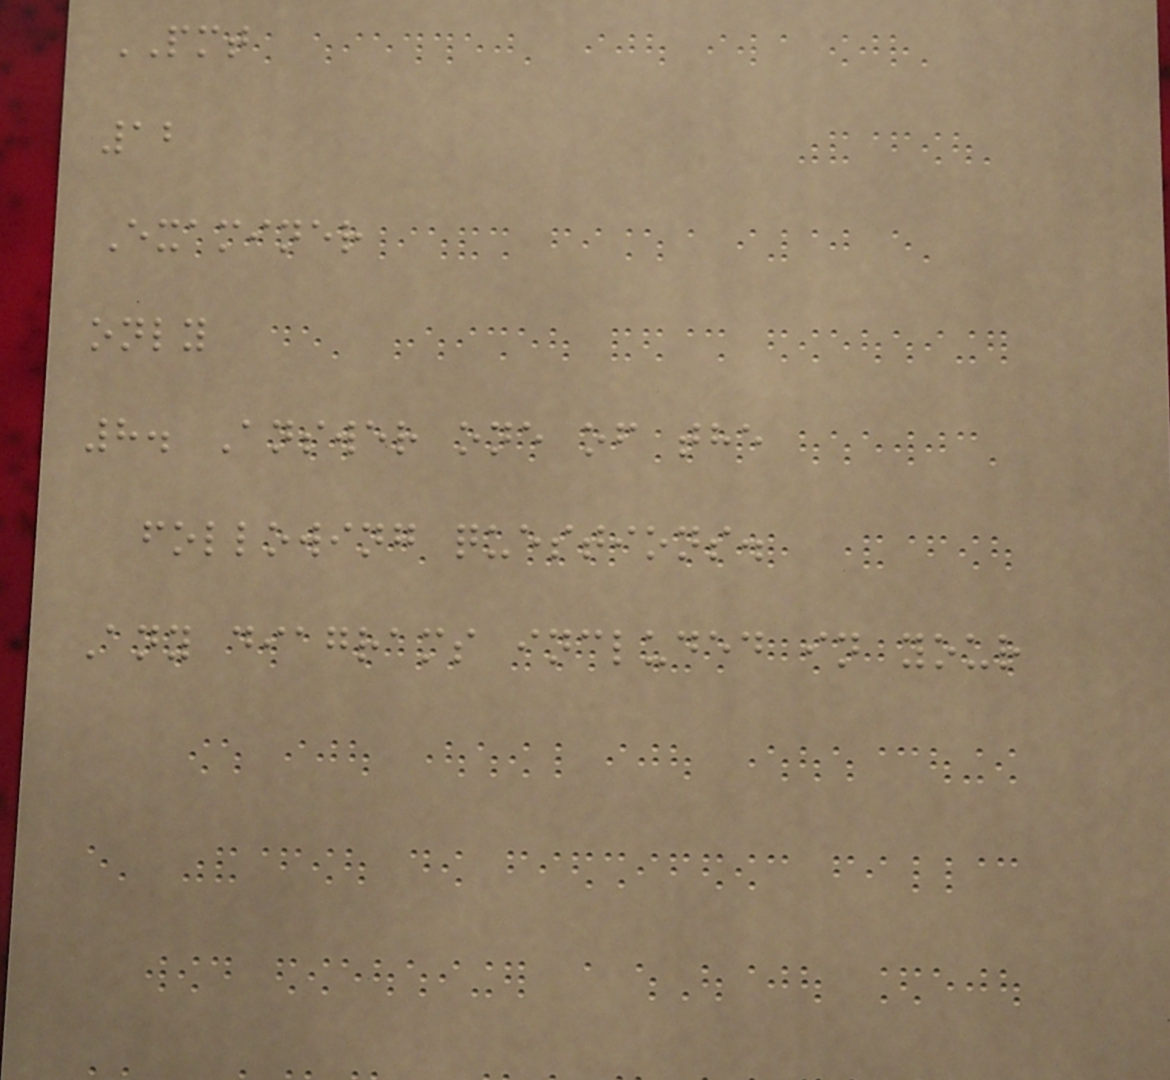PMT
12
Examiner
only
8. Answer one of the
following questions.
Any diagrams included in your
